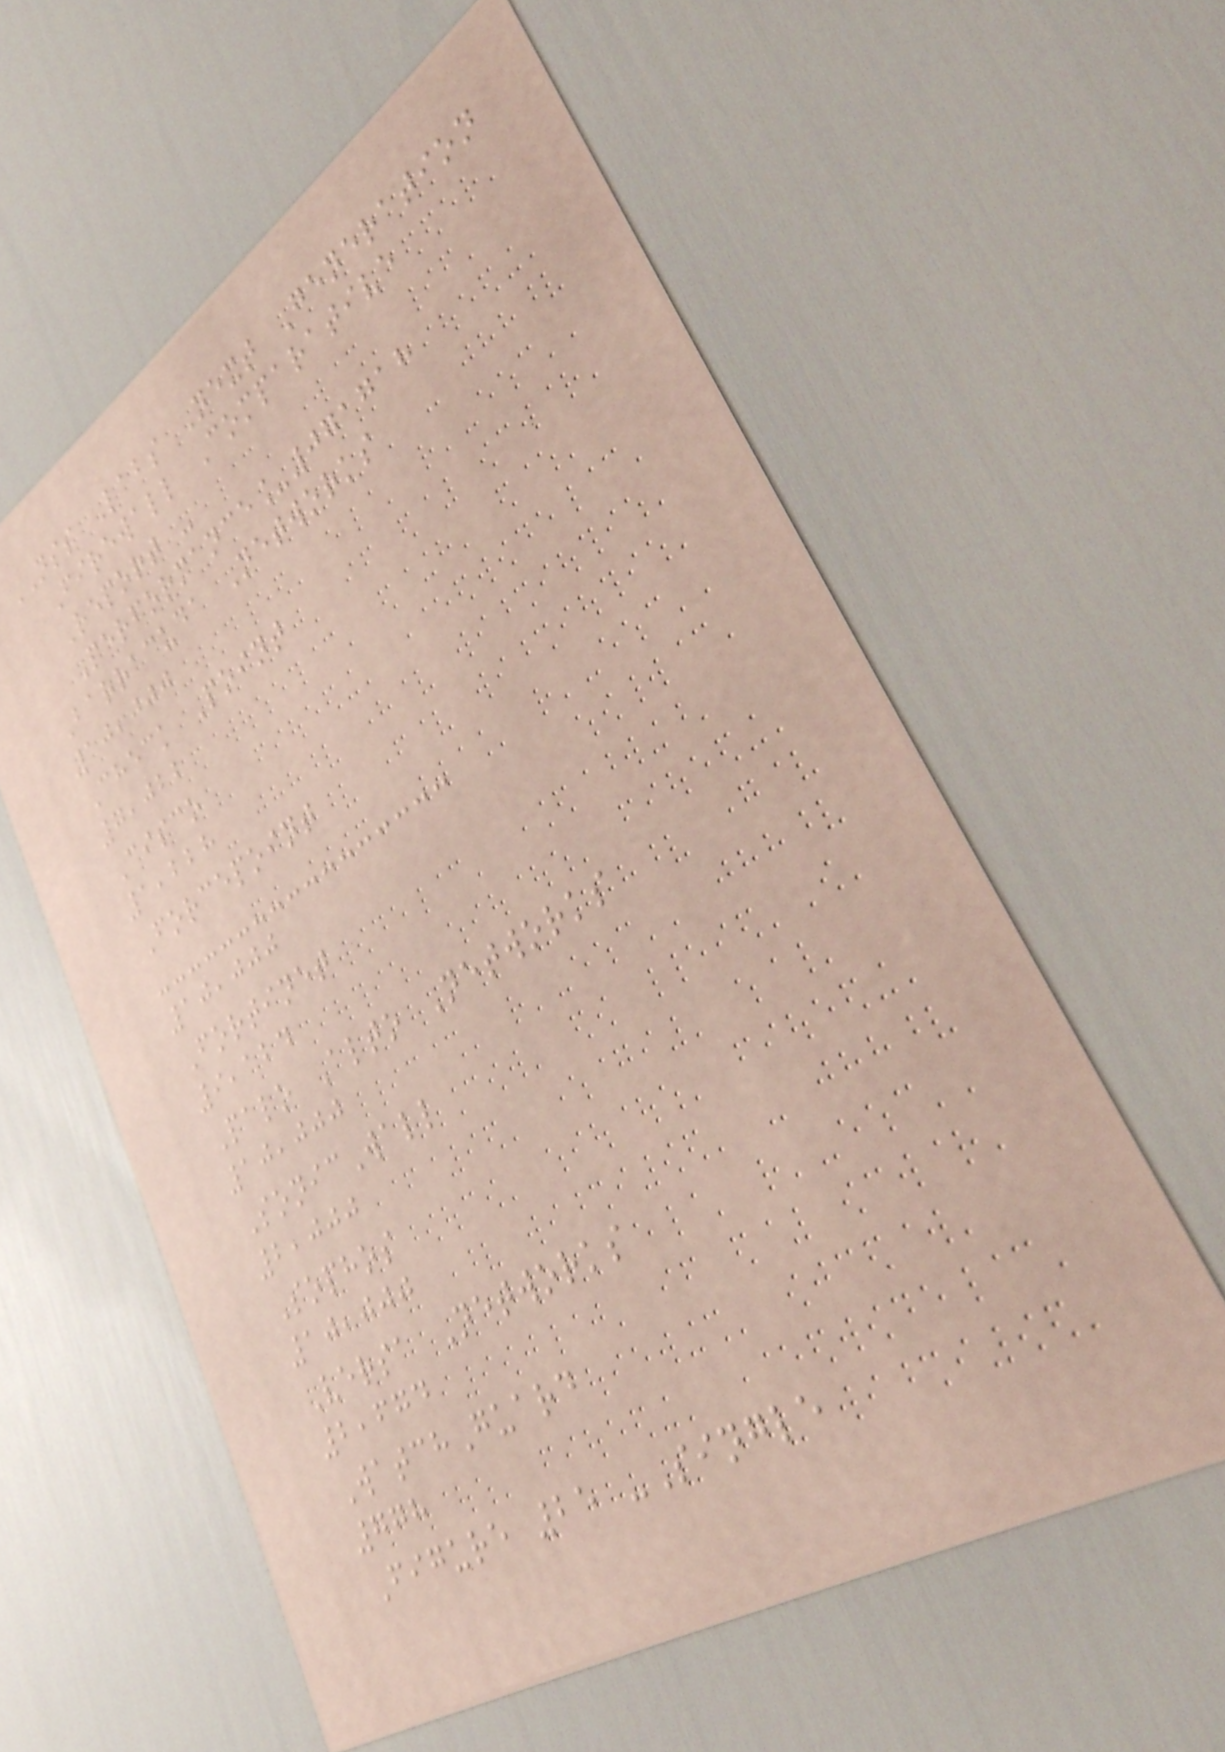NSS Labs Next Generation
Firewall Comparative
Report -
Performance_071718
Barracuda Networks
10,000
Check Point
7,022
Cisco
1,228
Forcepoint
10,000
Fortinet
9,124
Palo Alto Networks
10,000
SonicWall
2,000
Sophos
10,000
Versa Networks
2,674
WatchGuard
778
Figure 25 -Single
